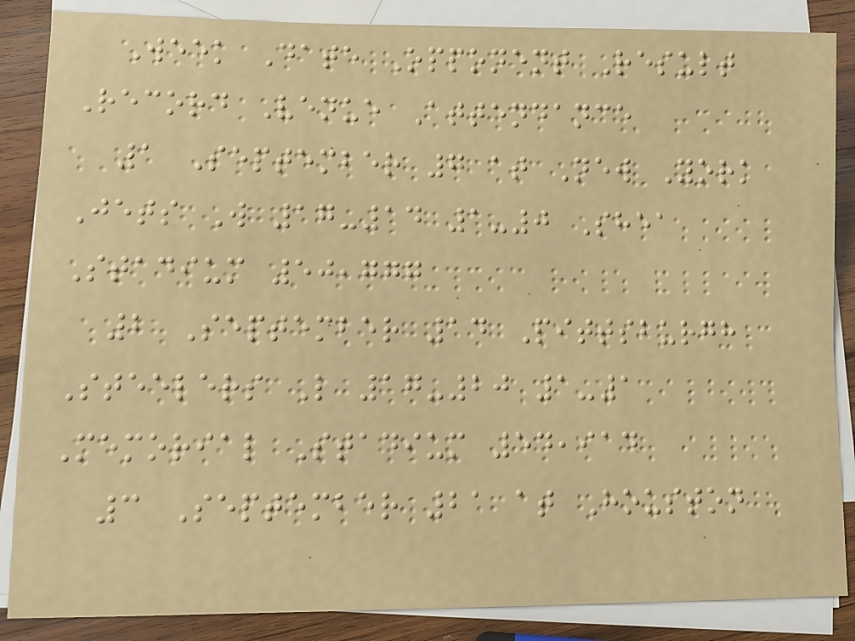Week Date Opponent Result
Record Venue Attendance
1 September 7 at New York
Jets W 17-14 1-0 Shea
Stadium 50,777
2 September 14 Pittsburgh
Steelers L 17-20 1-1
Memorial Stadium 54,914
3 September 21 at Houston
